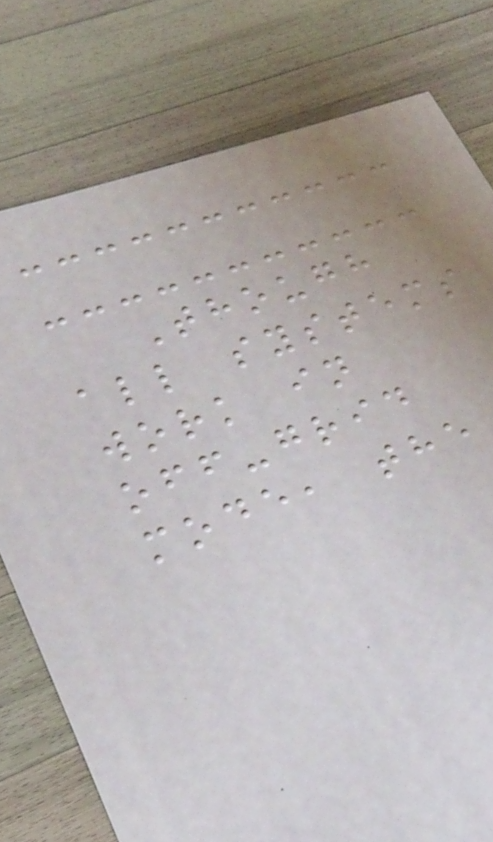Though
all systems
work in
off-grid
mode, the
